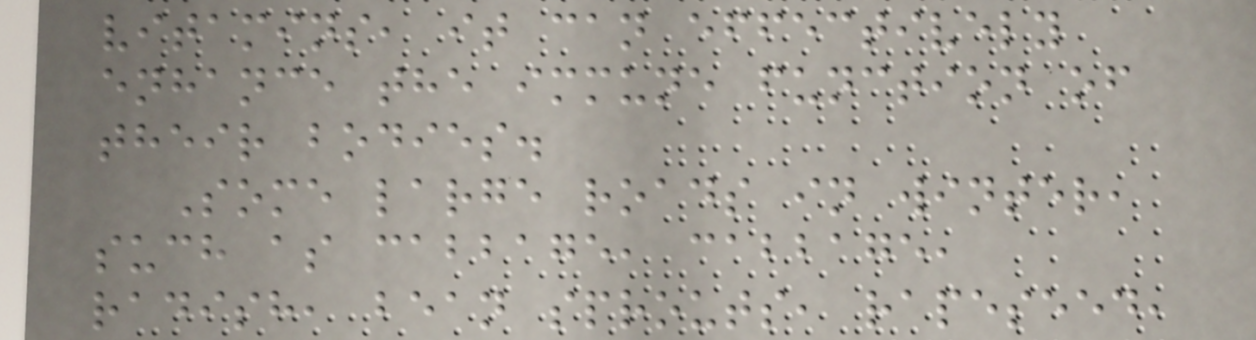vitamins, it can effectively
enhance the immune function of
their bodies.
Some large roads in winter,
such as cabbage, cabbage,
radish, bean sprouts, rapeseed,
